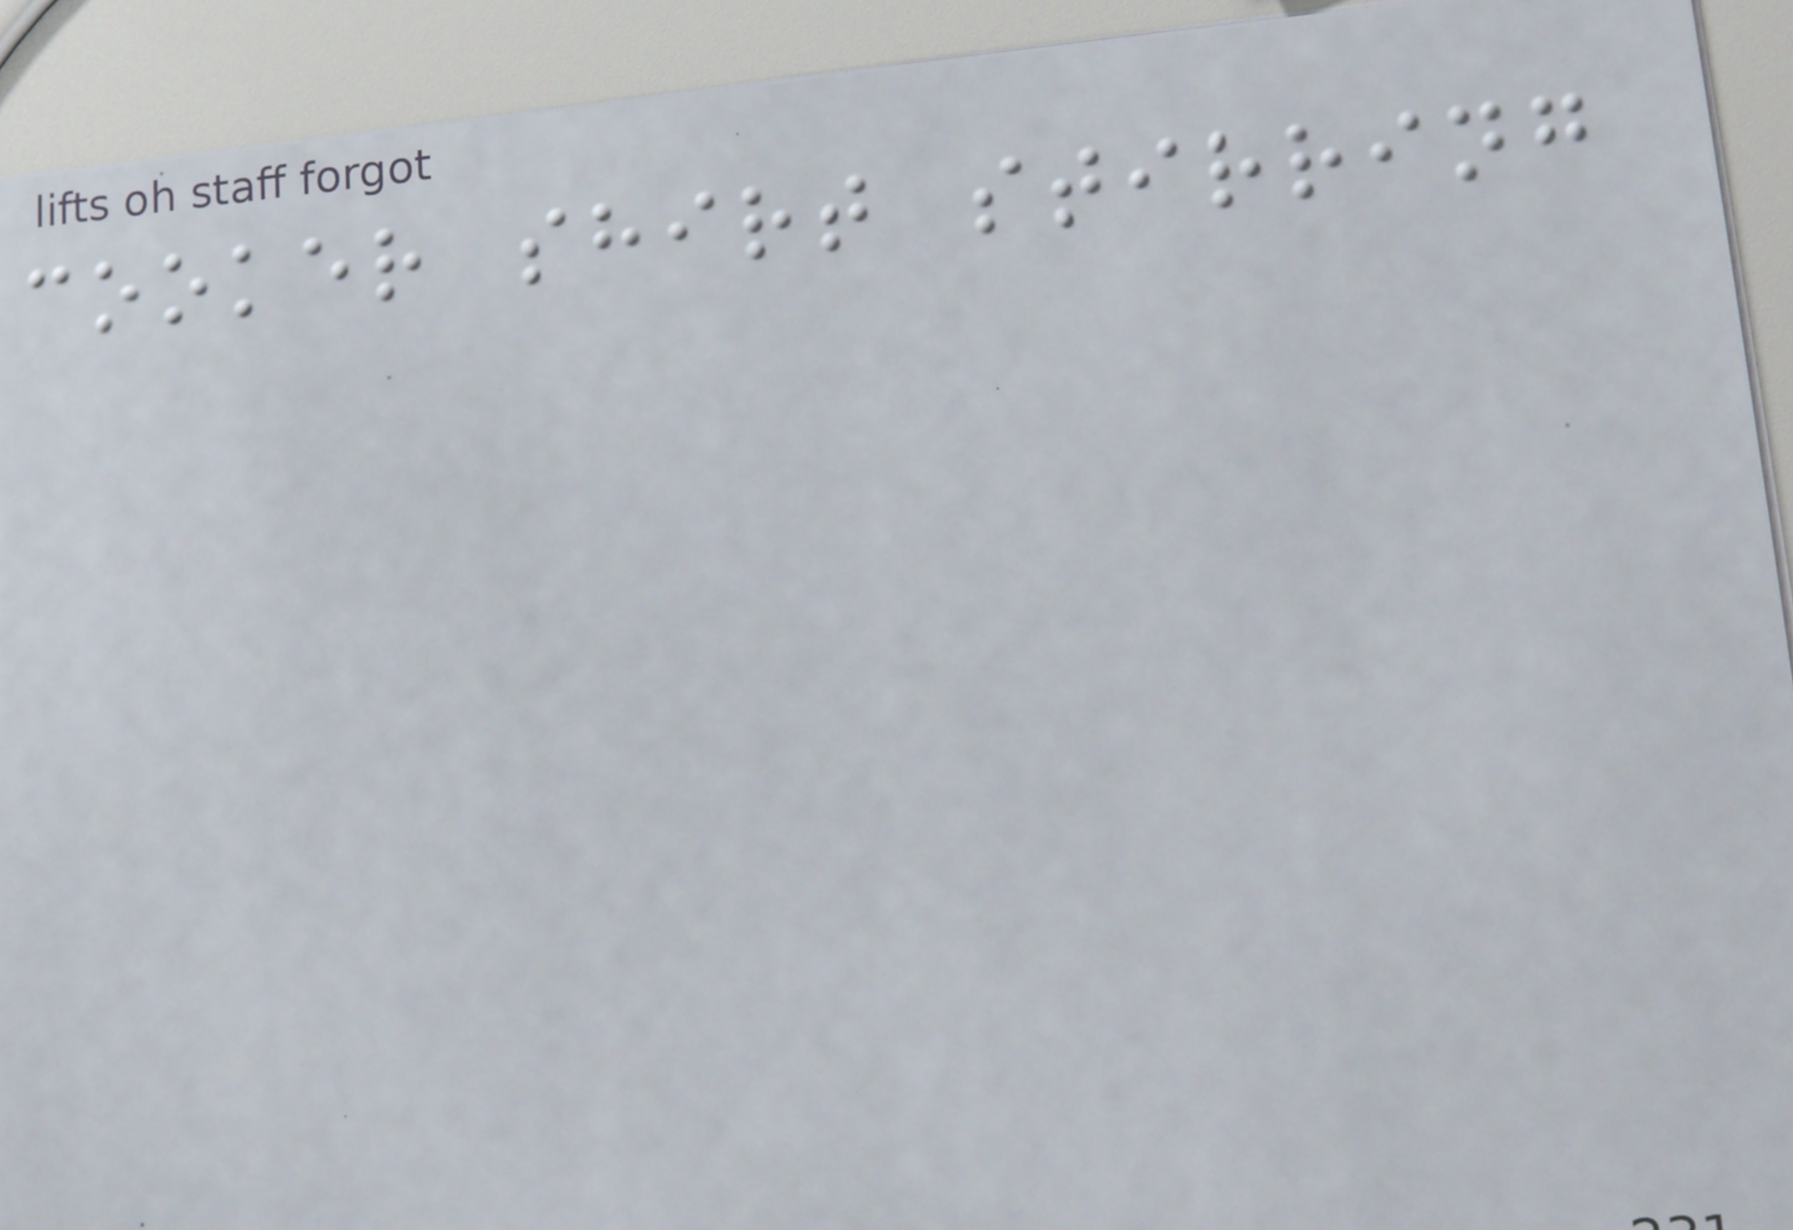cooker shirt stirring
